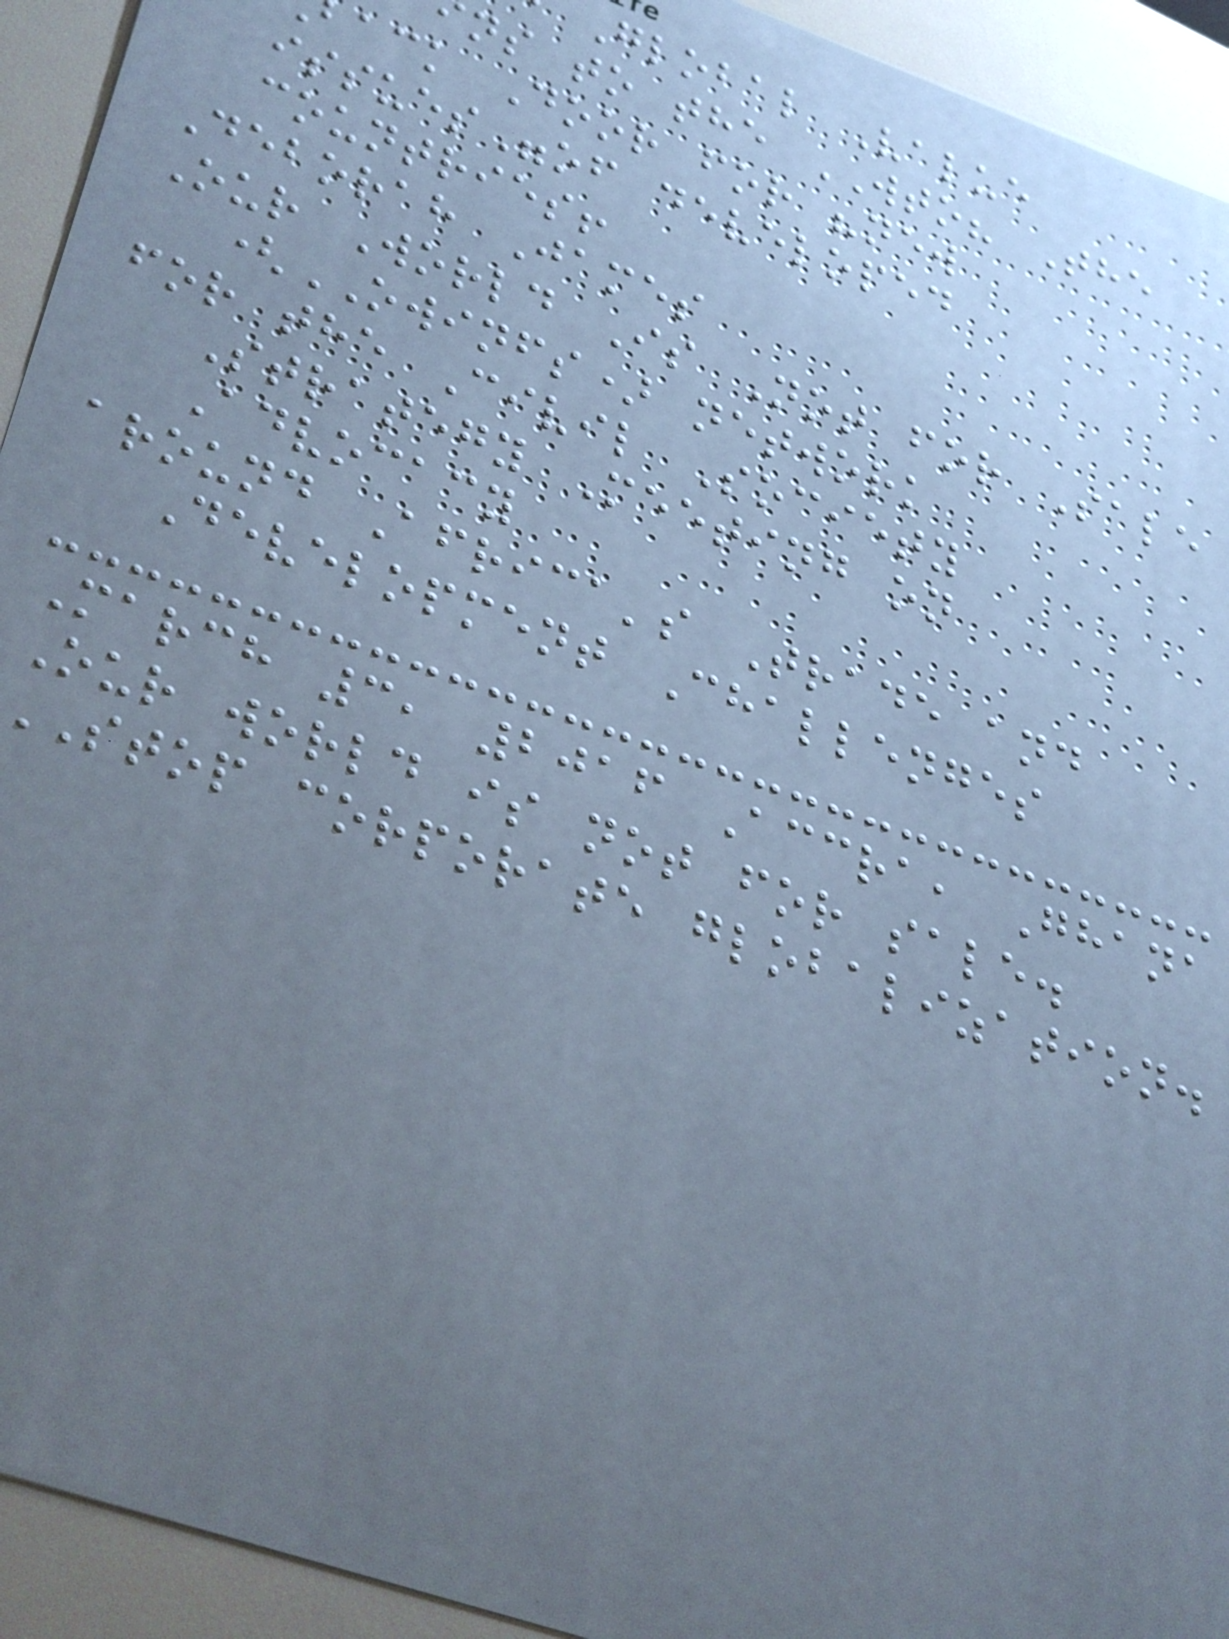Global Value
ns to the WTO? The
ack Door for "new
issues"of developed
countries!
Deborah James
Our World Is Not for Sale
(OWINFS) network
for the Civil Society
Strategy Meeting on
Advocacy
around Africa's Trade and
Development Challenges
March 3, 2016 Accra, Ghana
Our world is not for sale.
stop corporate globalization.
